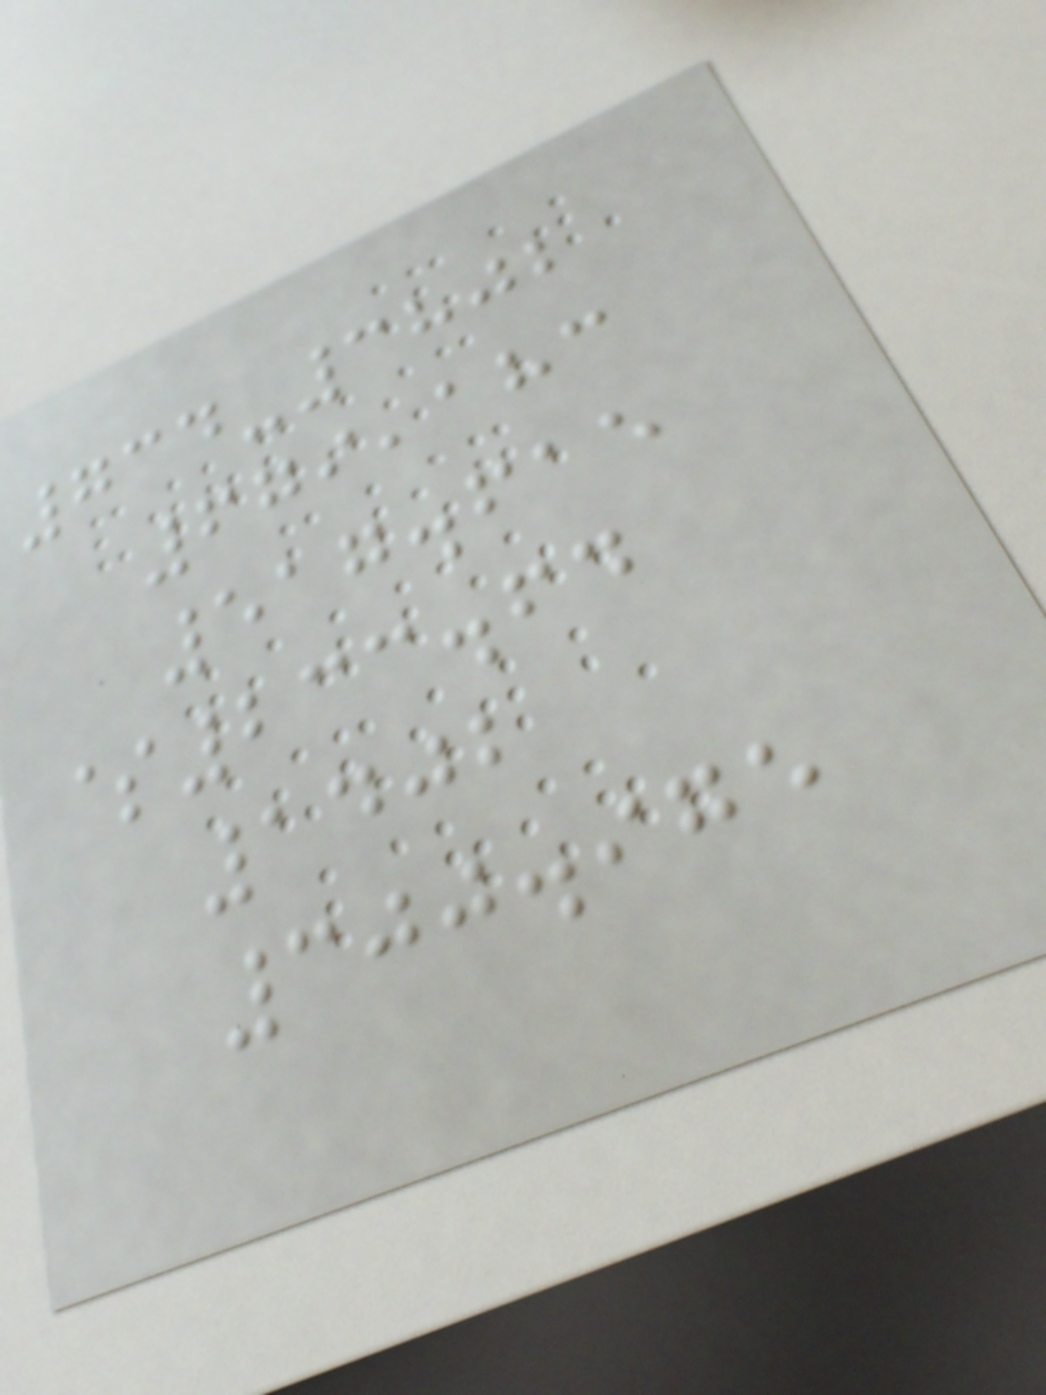734-3802
679,183
517.615
$233.64
1402
300.975
